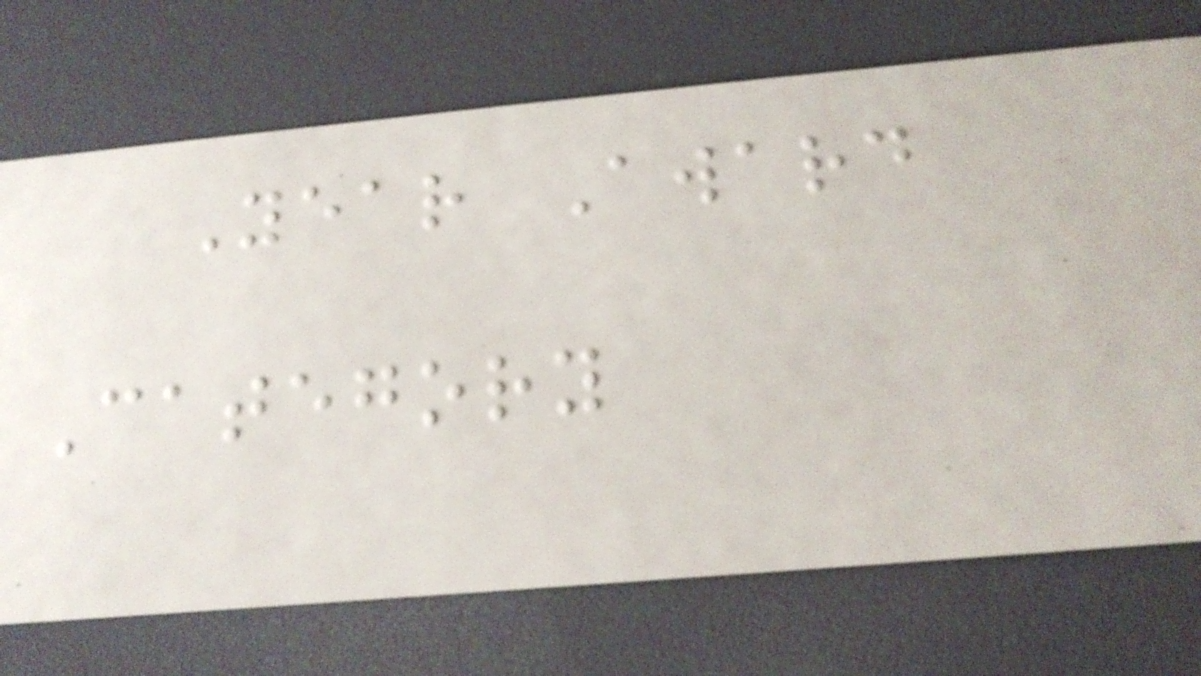Year Award
Category
